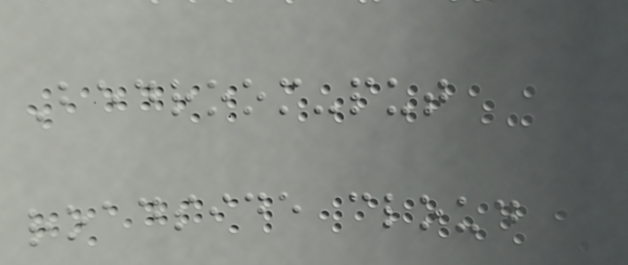Bedroom-put
roadside cloud
